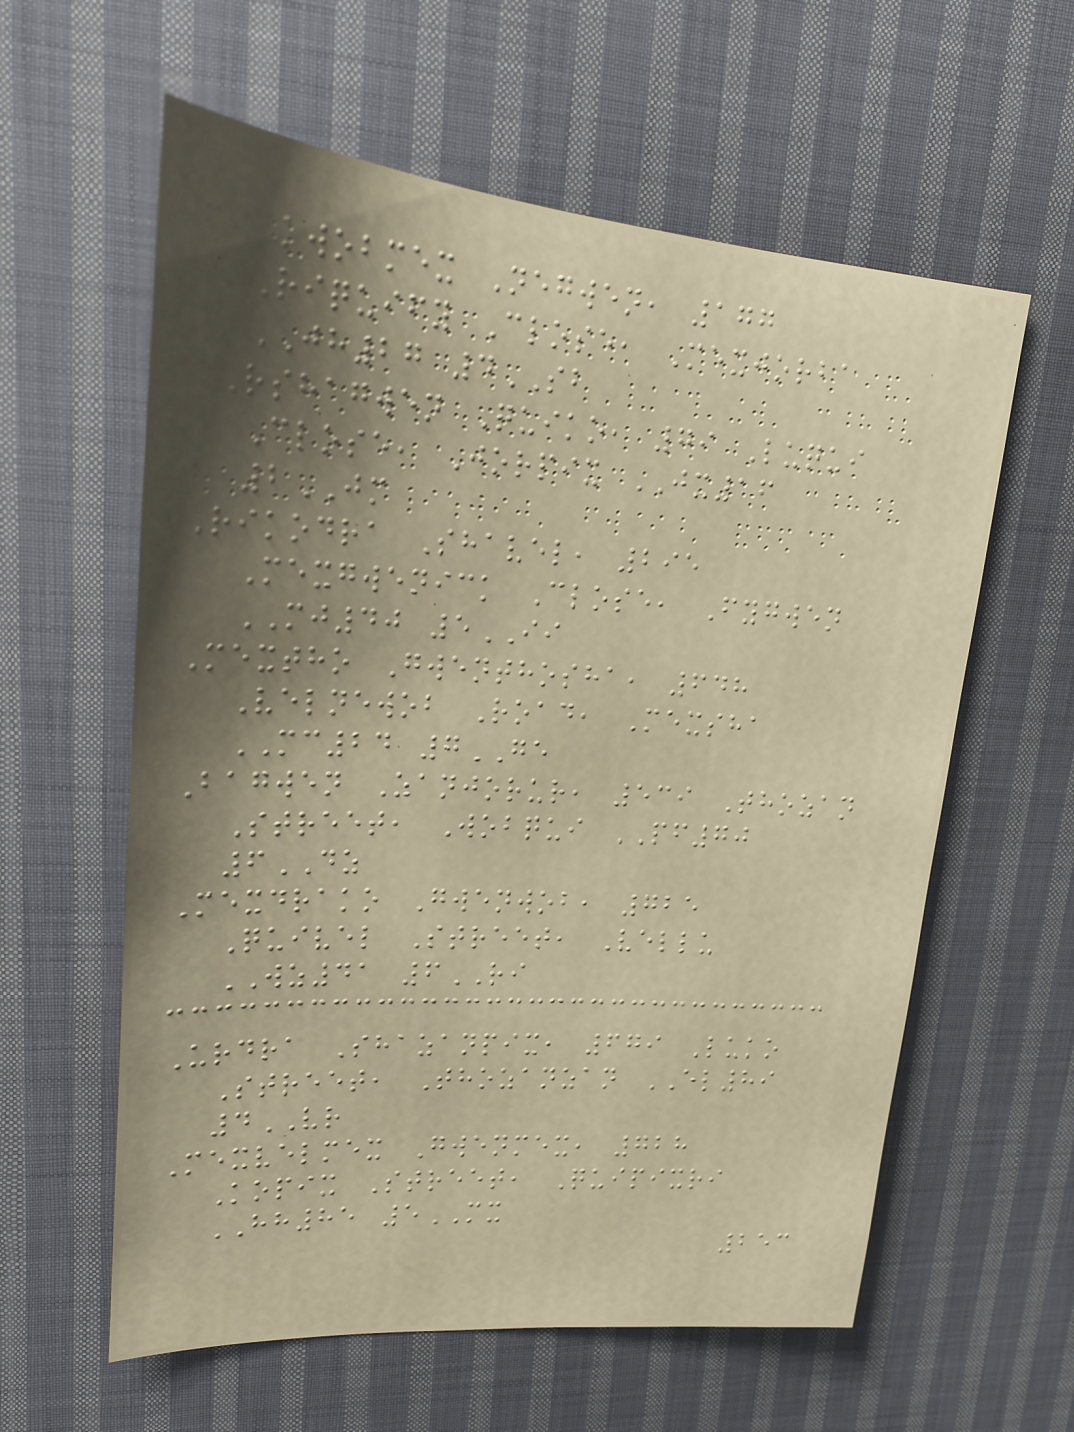Ickwobmex Negwen, 177
Riquify Close, Mexjorba
JH27 4SB
Urshagwen Quiko, 79 Luqui
Close, Jorpix JX16
2JM
Rikodra Shavel, 295
Mexgwenick Close, Fygwen
MJ40 5II
Mextho Gwenthosha, 648
Velnewob Road, Mexsha
MC24 7GE
Bagwen Zanjorur, 539 Thozan
Street, Wobqui PF70
6DZ
Mexdrako Gwenwob, 725
Quivel Street, Vellu
WZ41 6RI
Urdra Shazanpix, 679 Luko
Street, Thozanzan EL89
4VR
Mexvelmex Gwenmex, 728
Kopix Street, Quipixri
HH85 5MX
253
